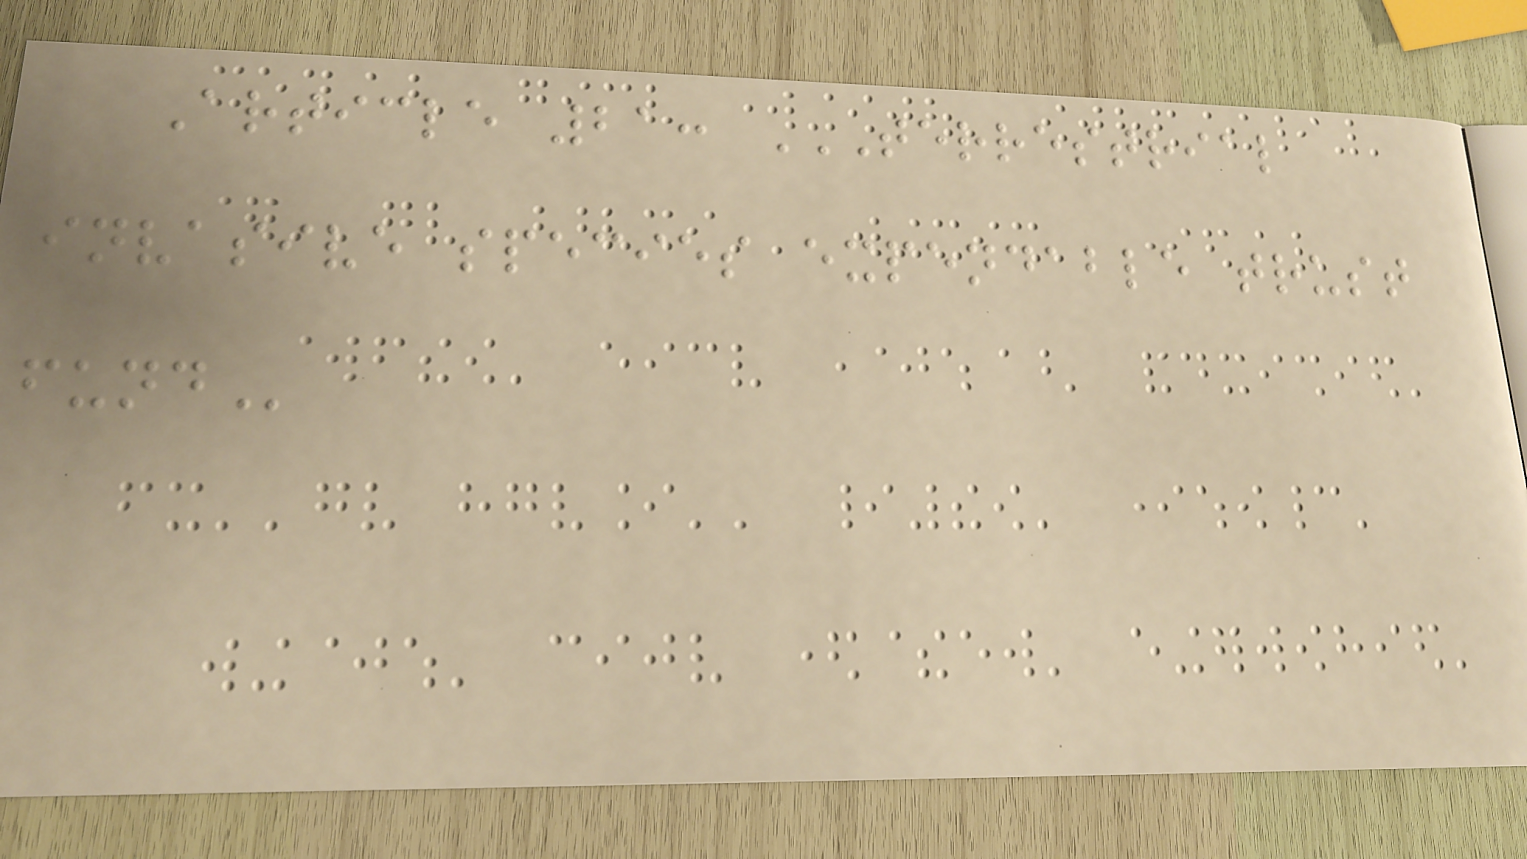Article 21: TERRESTRIAL
INVASIVE SPECIES EXPENDABLE TRUST
FUND
